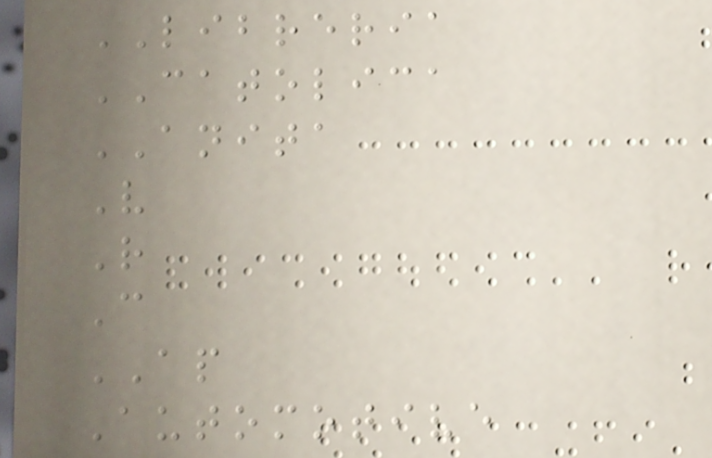LIBRERIA
CATOLICA
ANITA
V
R
C
AP
Automotive
